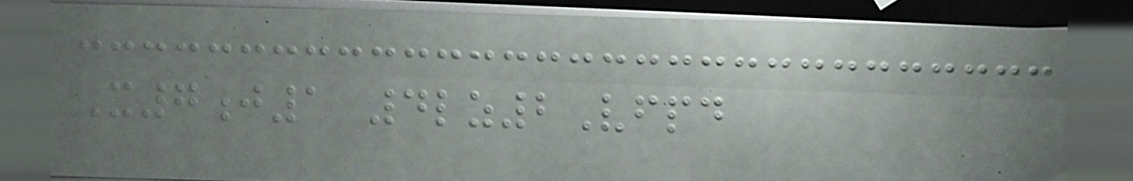X7j1 4lz2Vfpd
